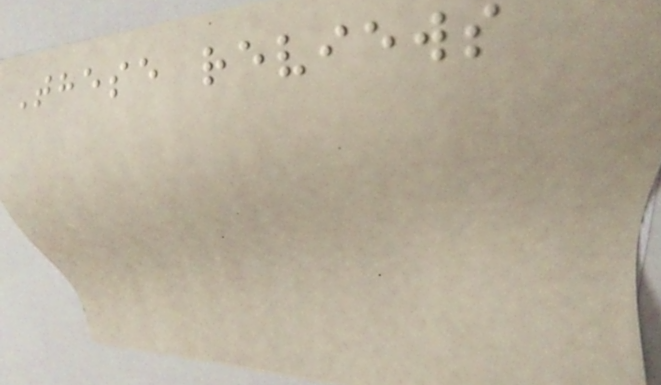These reviews
